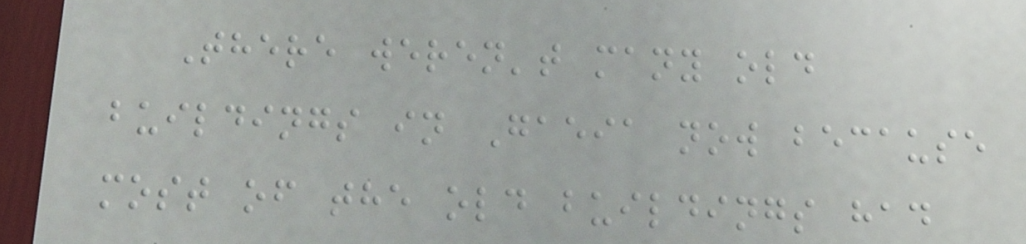There weren't many old
buildings in Gaeia now because
most of the old buildings had
